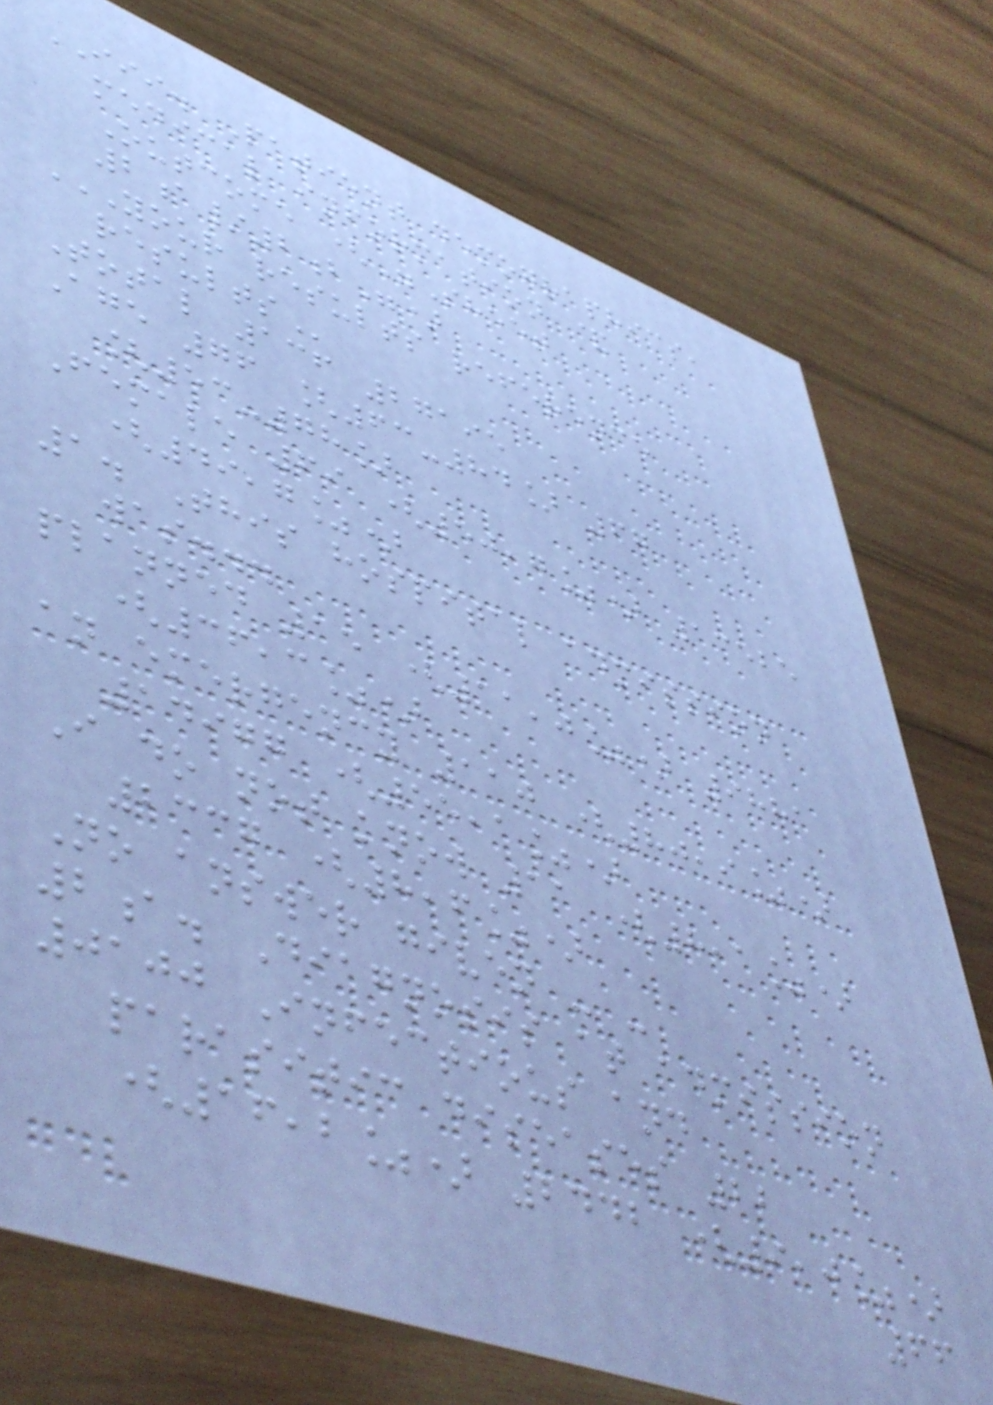III. Patient demographics,
medical information &
Outcome ("Sheet
2a/2b")
YOUR RESULTS REFERENCE
RESULTS
Total 136 27195
Age 76 [63-84] 67
[53-78]
Female 69 (50,7%) 13525
(49,7%)
1. This hospital admission
was...
planned 15 (11,0%) 9881
(36,3%)
an emergency 110 (80,9%)
14977 (55,1%)
I do not know 11 (8,1%)
2337 (8,6%)
No answer given - -
2a. Diagnosis at admission
0100 Infectious and
parasitic diseases 22
(16,2%) 2442 (9,0%)
66
